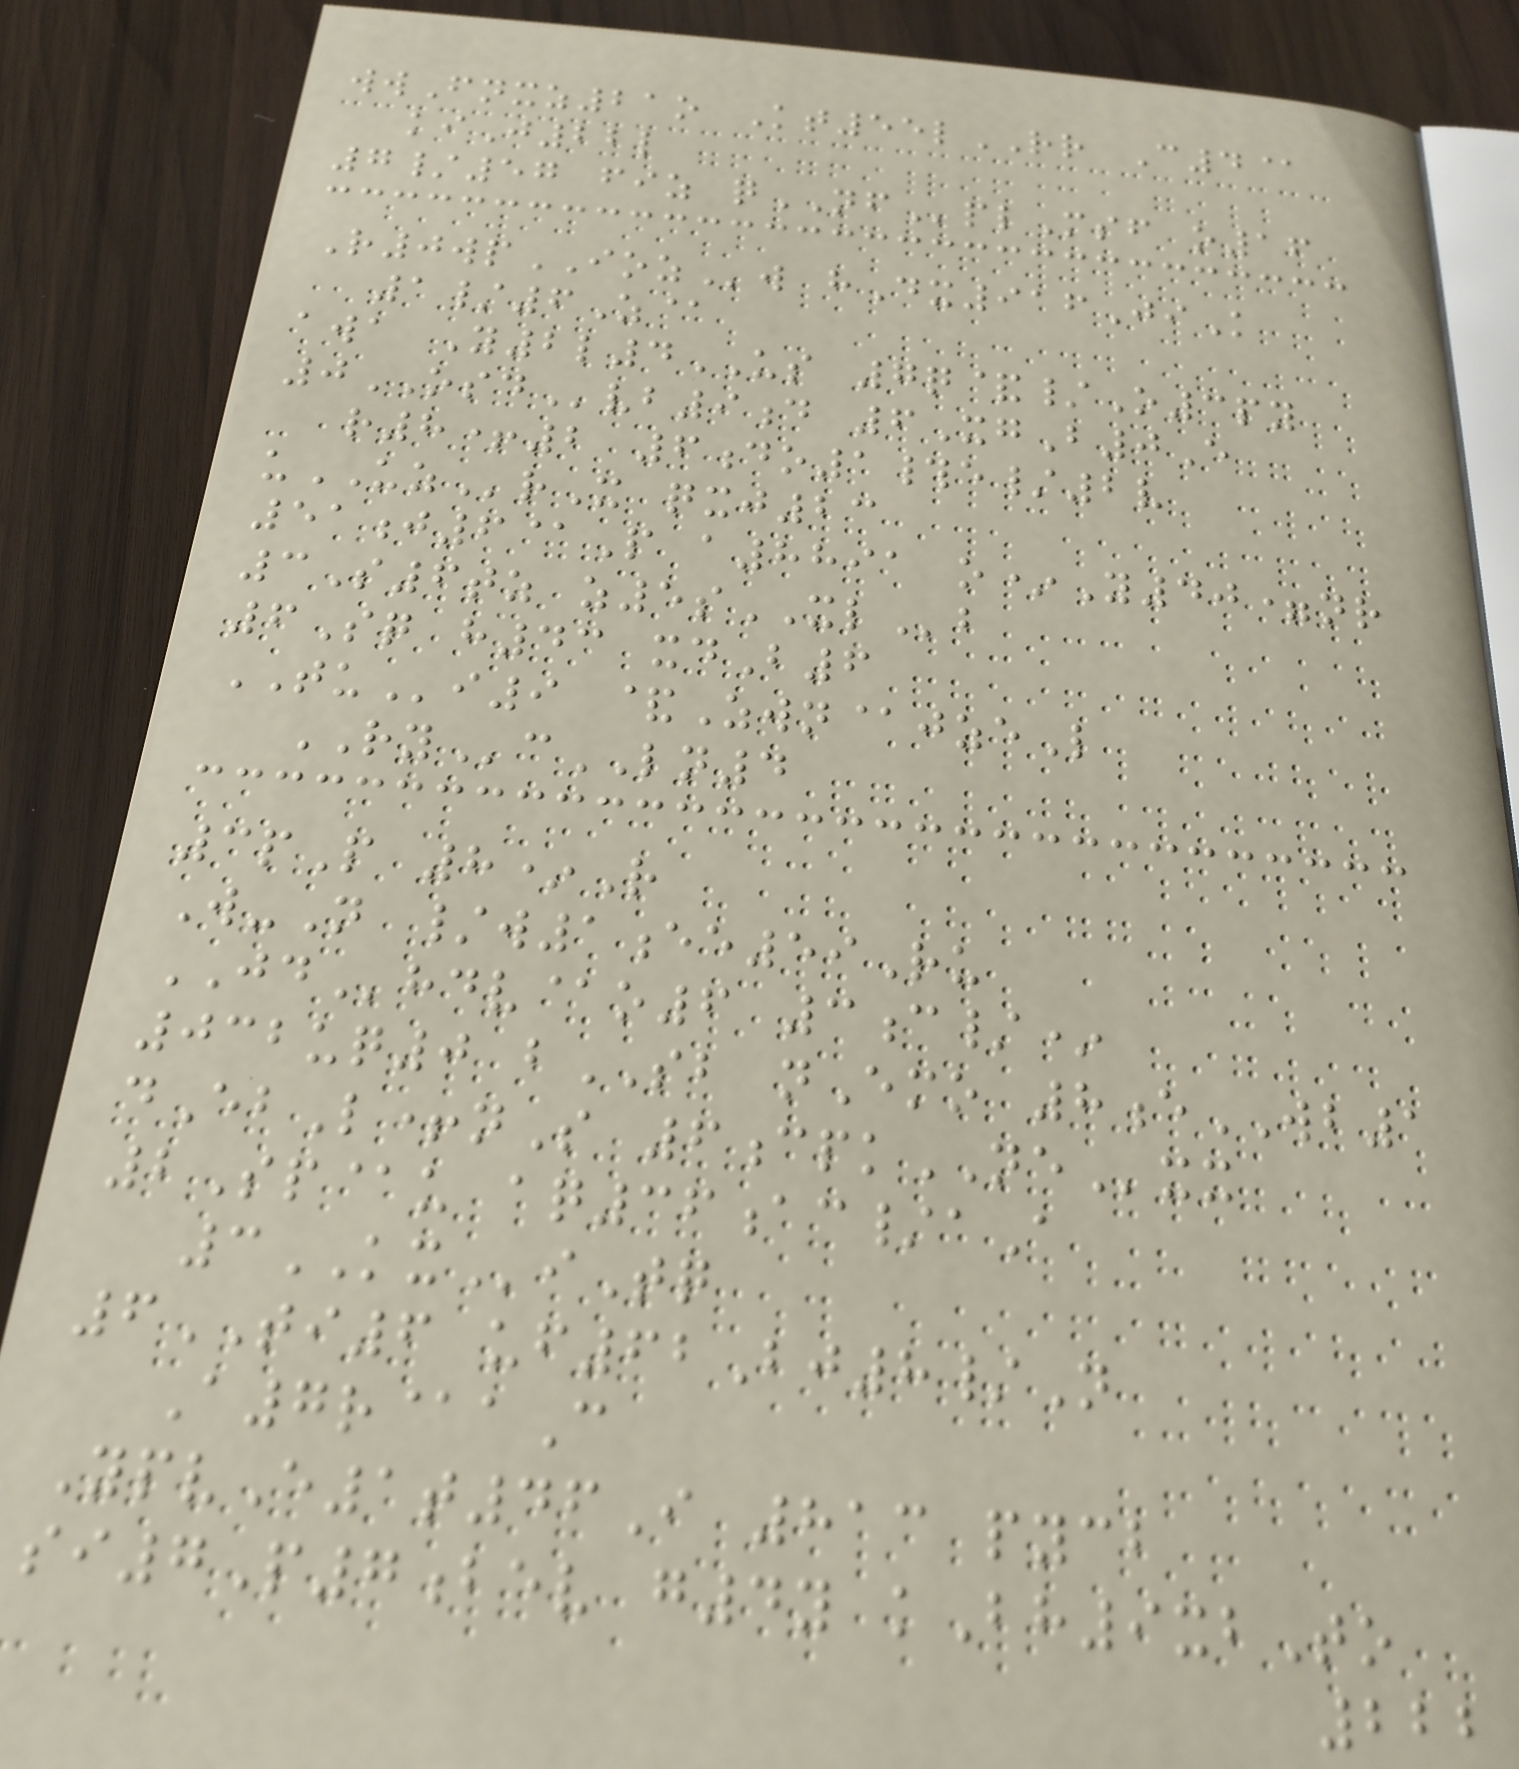wwFnxz21o Kt55lRR C4@
kiJ22l
7/57 fiz qNFplMsf o16
R0wpIOZw hDx916JiK
1/6Z@
awa Y2l4US 7q&/O3py
0OSDvb9d 6XgB0E
r8+2 6do1#e/2v
uUZrX qxj23
51j6@P a8891 o*Y40=nr
3S6tz z5sXLb
6Sq h43 xdB6
TUi9 &Zwn@jzeL
RYcLN4
3pP 8*R
W-N /w1ee59Ru
JDhdv@o6 3c/*
032uq0 bSB nEmo 8eWB1
dEbL+nS 6cpkNExx
2Sp@u aq36ac/aA
3KXiTq
6TI6 uf62Bj8/N
A7r@aC
YpvE1t46I 813 pycb
si7P7bev g4y kBh9xbTo
222
